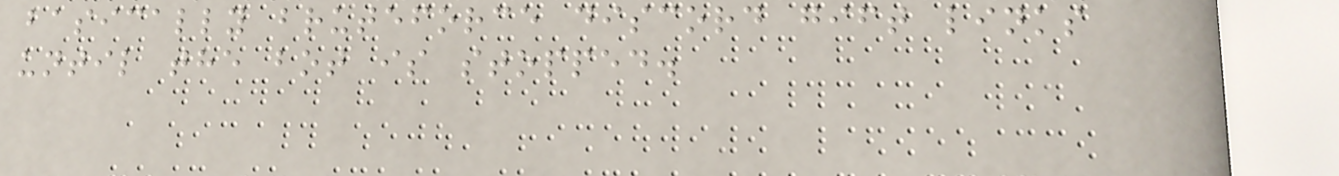basically bruteforce discord gift links
until the bot is stopped.
